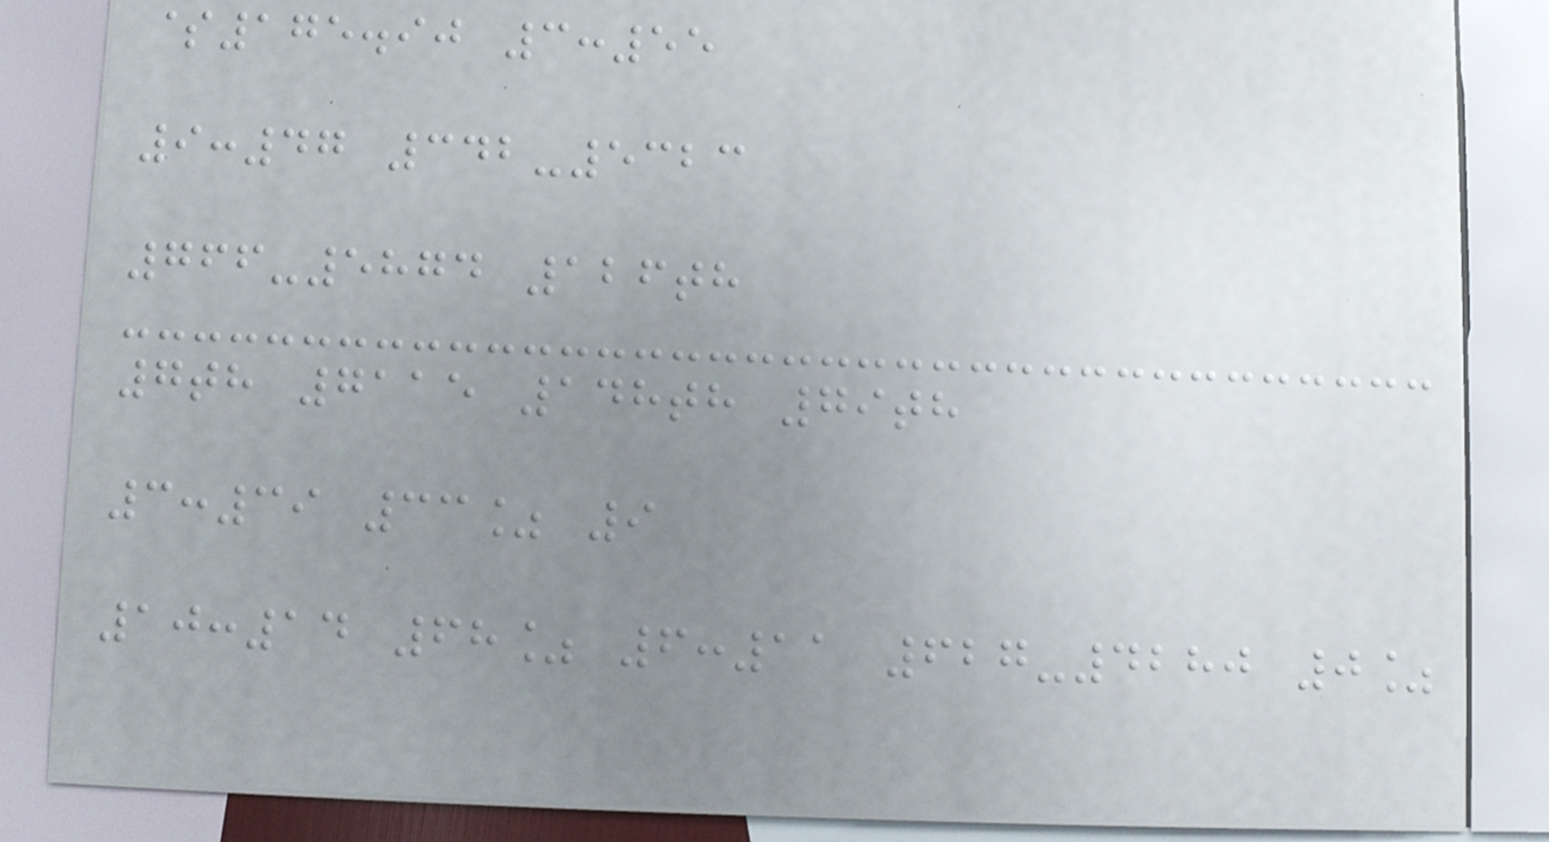$175.90 3:55
9:47 342-5323
766-5874 126th
7th 7115 148th 79th
3:39 33% 9
10:14 68% 6:11 627-4280 0%
